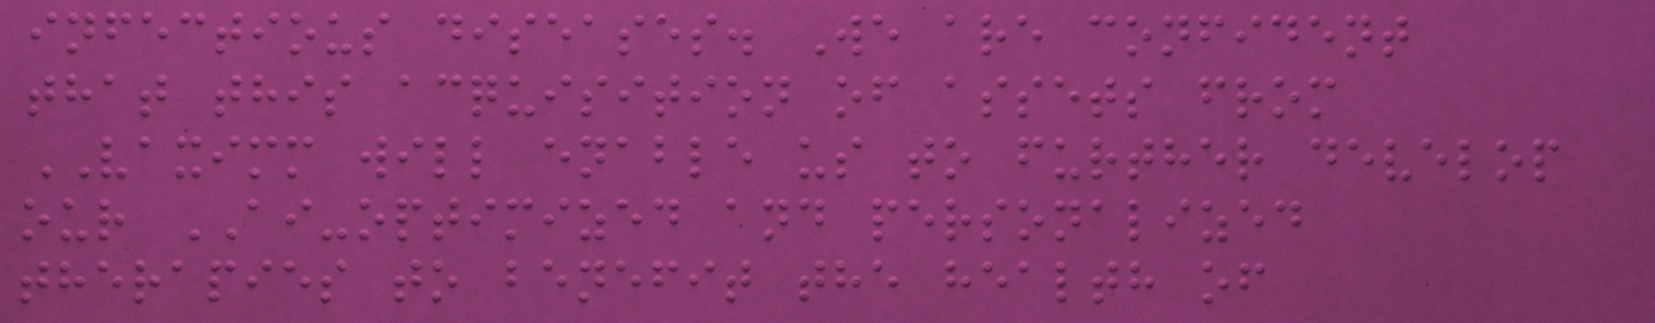infectious diseases. We are confident
that this acquisition of assets from
VAXIMM will enable us to further develop
our AI-optimized and personalized
therapies to benefit the health of
